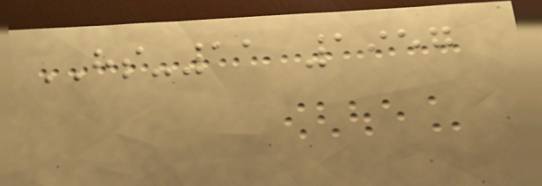HS-11 1957
